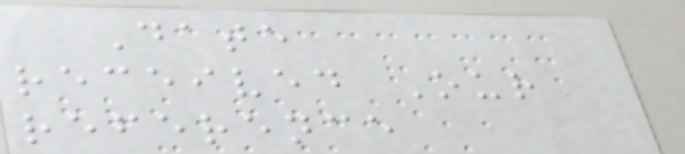Date
received Our
reference
